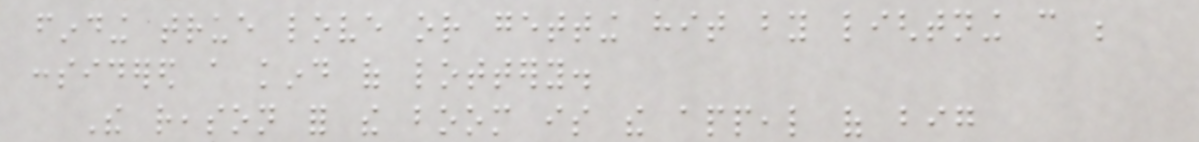finding true love or getting hit by lightning can be
considered a kind of lottery.
The reason for the boom is the appeal of big
